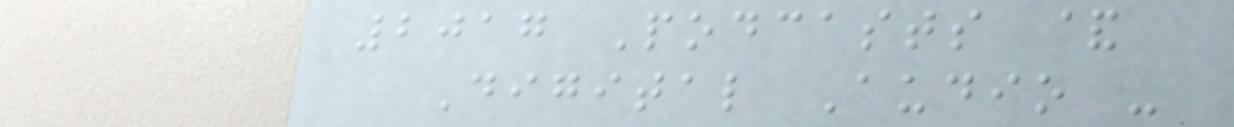2017 Podcasts &
Digital Audio -
